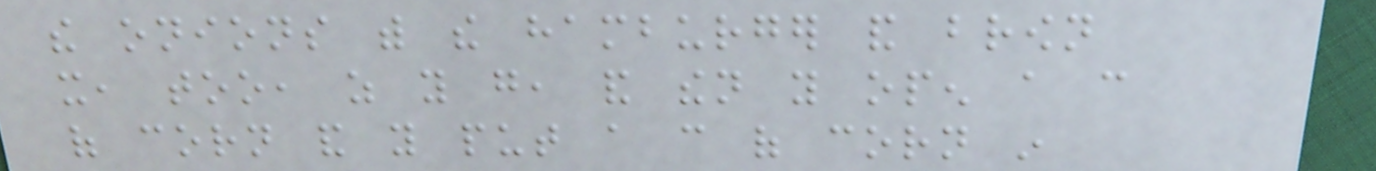the onions with the hamburger and brown
it, too, as you go, and then you open a can
of corn and you put a can of corn in
